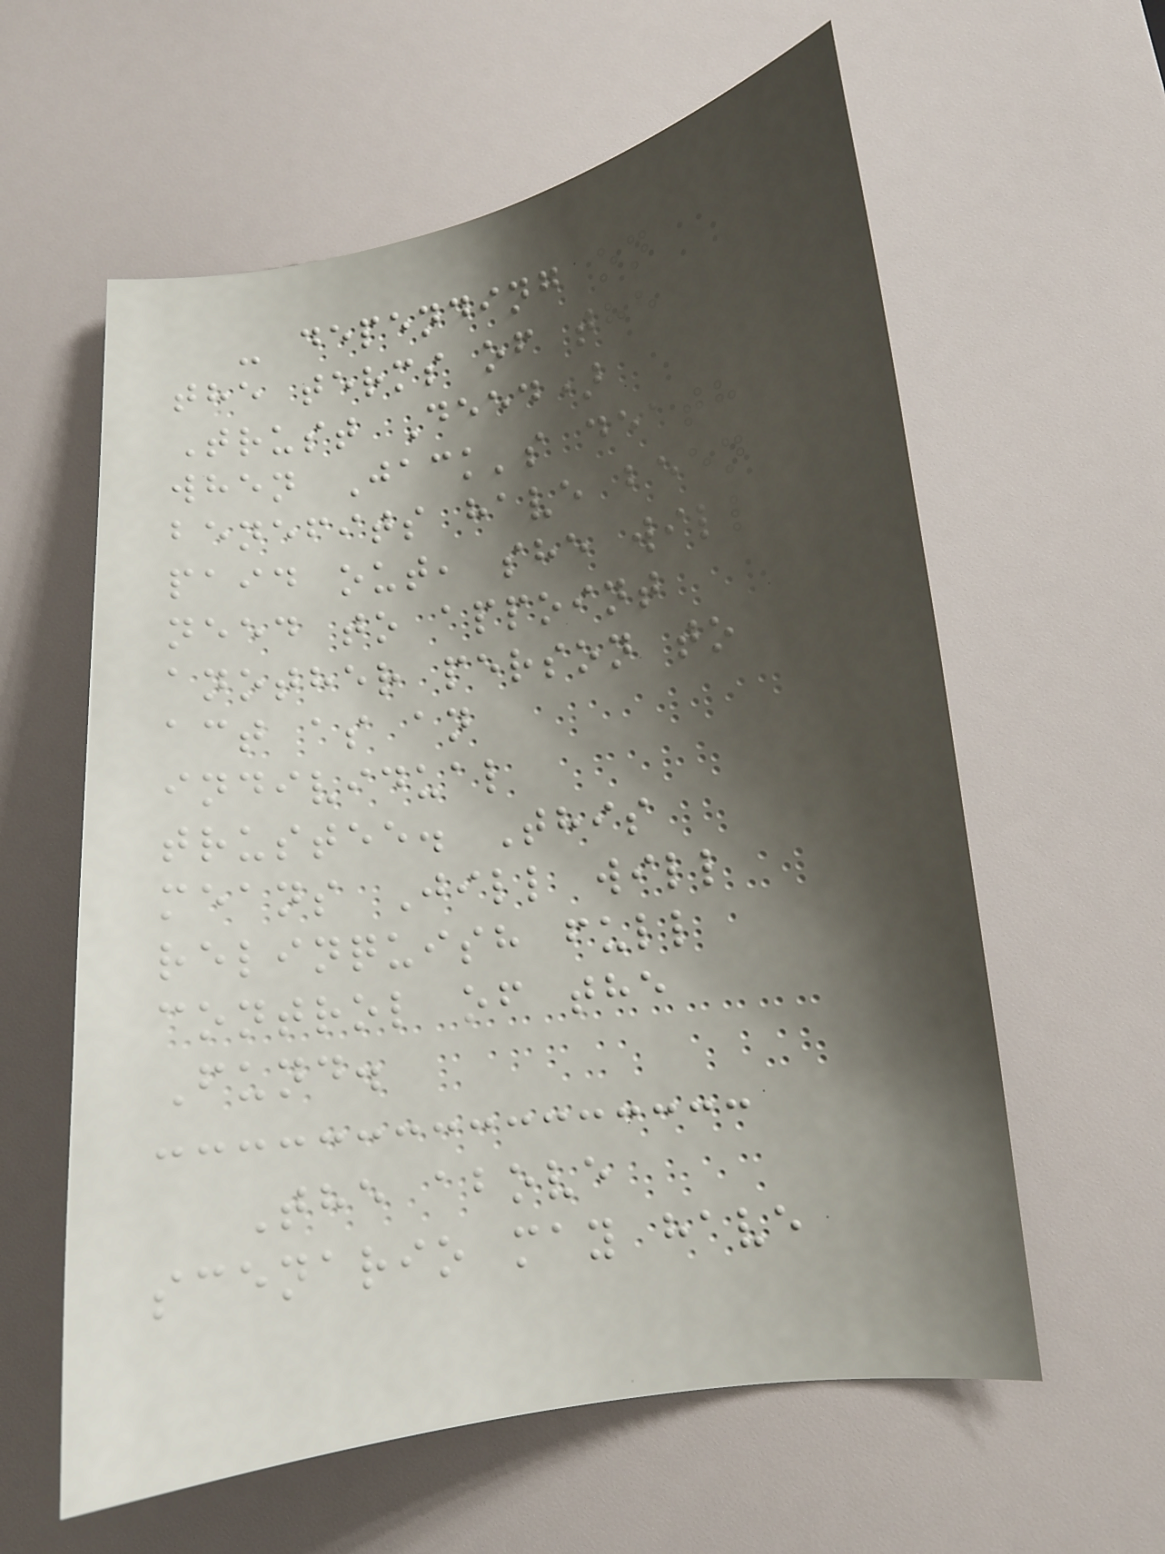- depending on
the terms of the
Trust Deed)
when Jack's death
benefits have been
paid out, she will
need to appoint
another person to
act as an
individual
trustee. This
means Jill will
relinquish full
control of the
Fund.
The above
scenario may have
